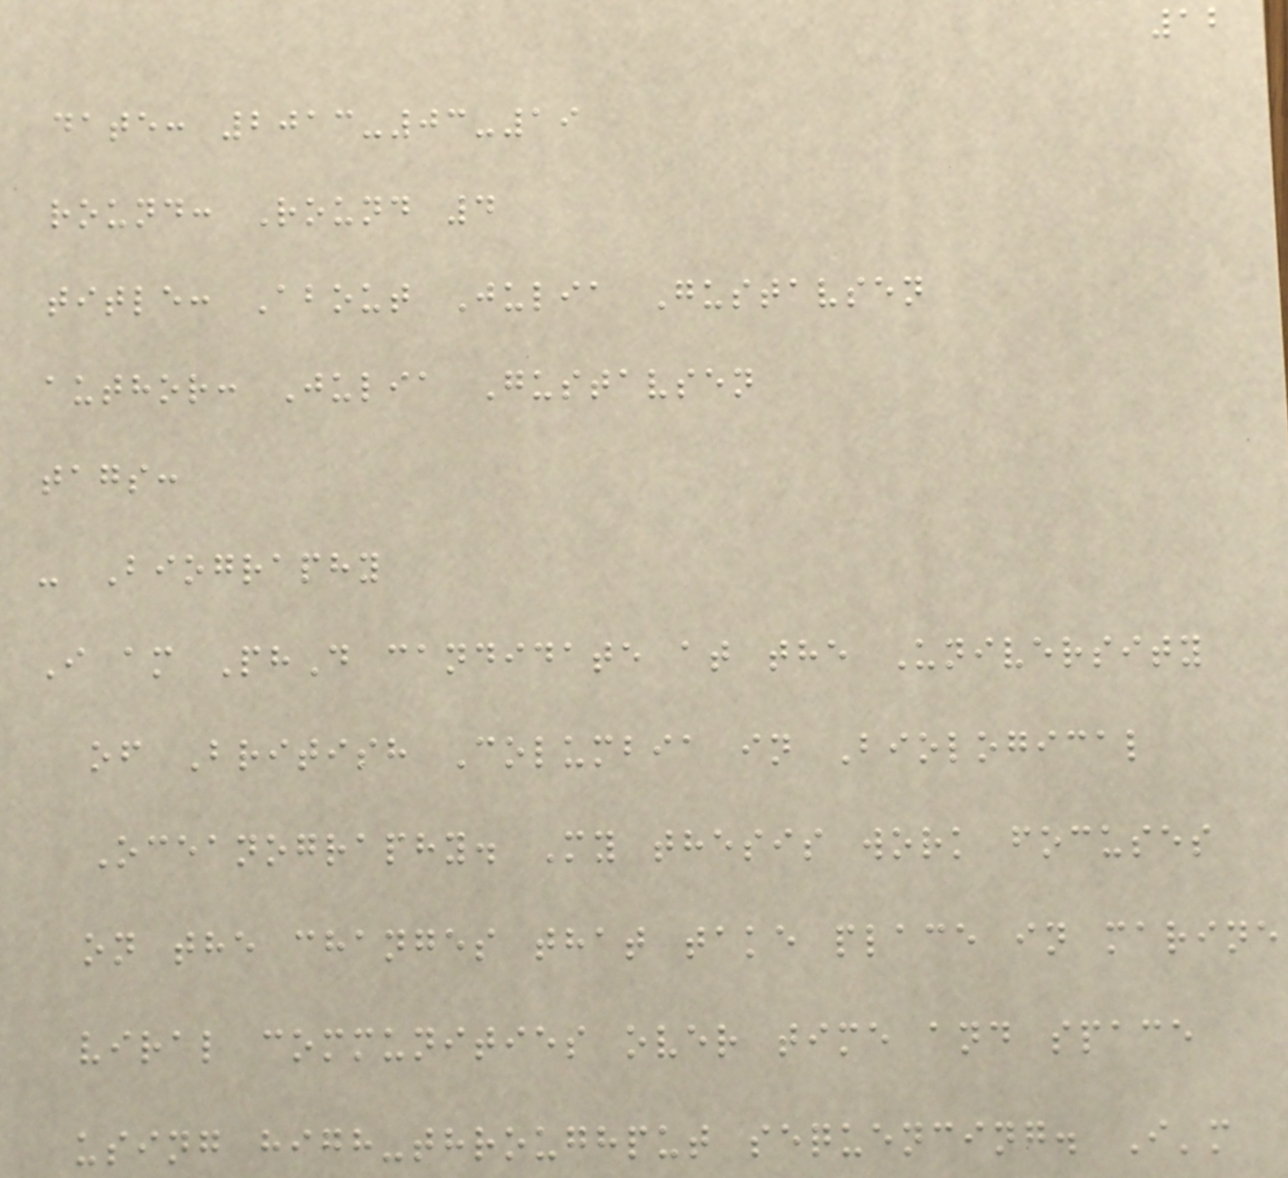12
date: 2013-03-19
round: Round 4
title: About Julia Gustavsen
author: Julia Gustavsen
tags:
- Biography
I am PhD candidate at the University
of British Columbia in Biological
Oceanography. My thesis work focuses
on the changes that take place in marine
viral communities over time and space
using high-throughput sequencing. I'm
